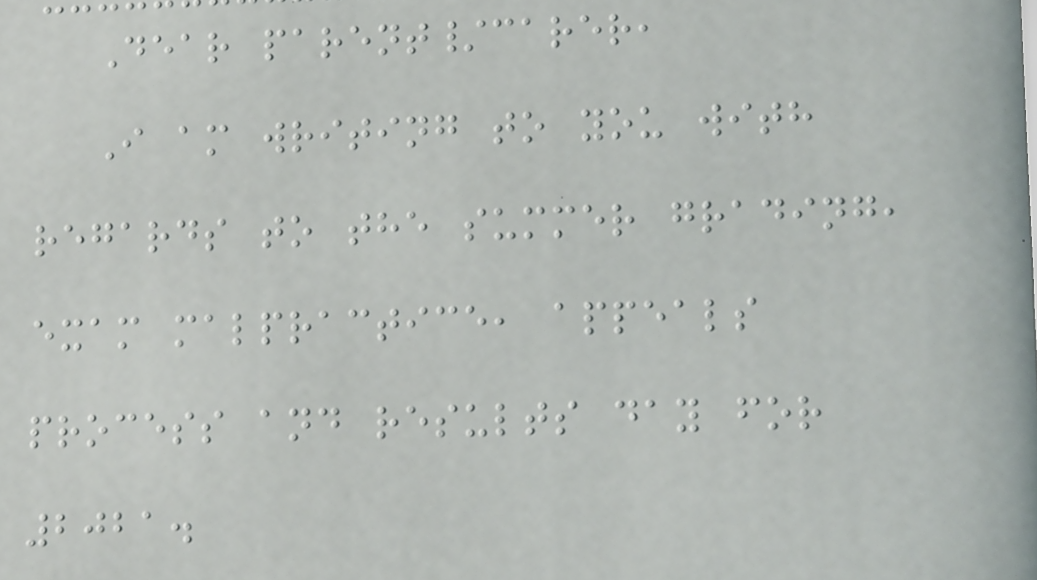Dear parent/carer,
I am writing to you with
regards to the summer grading,
exam malpractice, appeals
process and results day for
2021.
